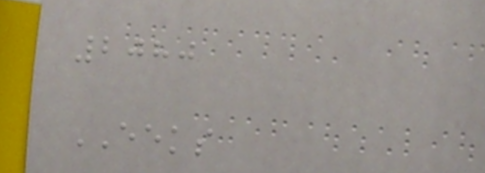2080
EEKS
